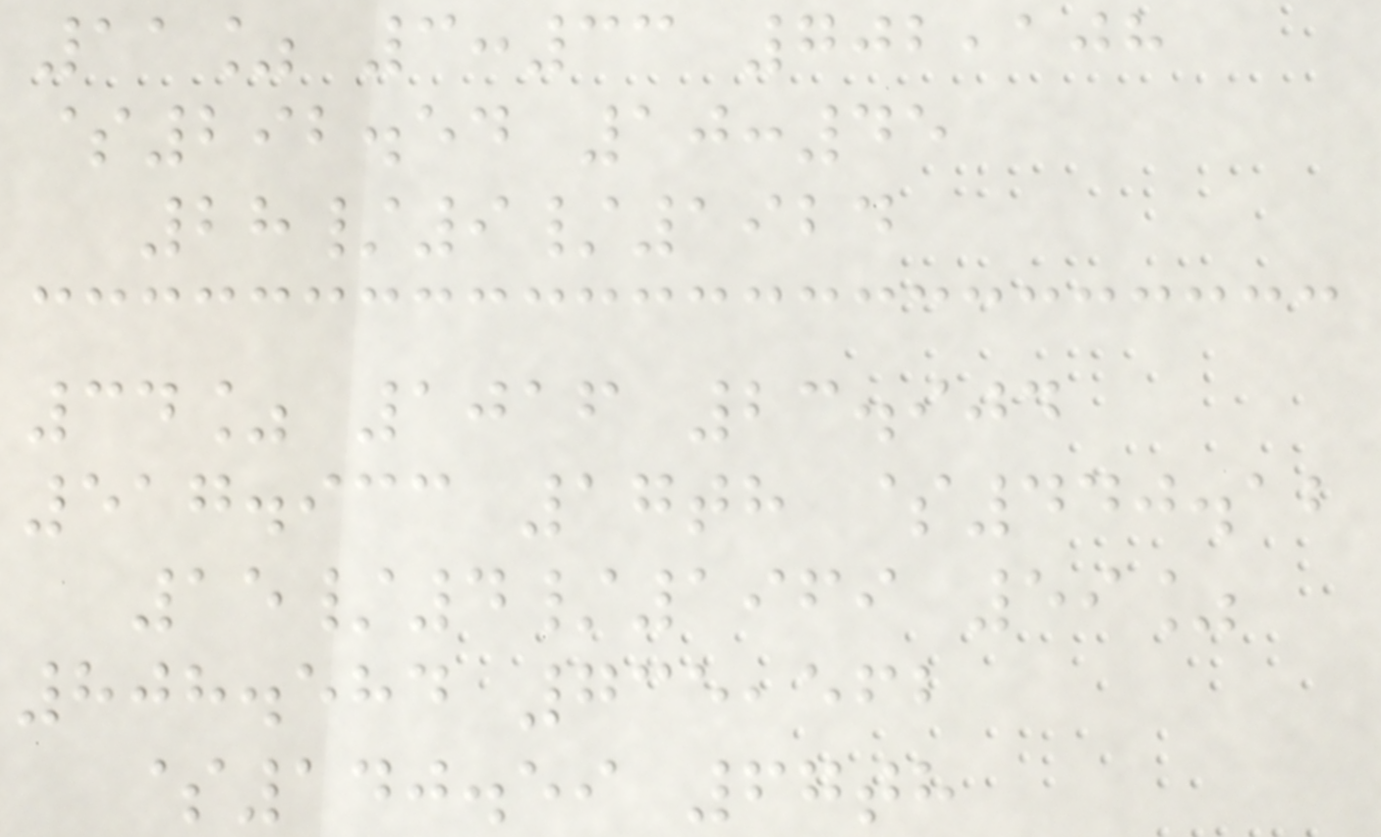11% 3:33 702,108
$292.54 10:45
28/9/1924
34% 1016 23.904
517.933 17th $440.12
15/4/1969 59%
808.584 735,562
$140.59 67th
